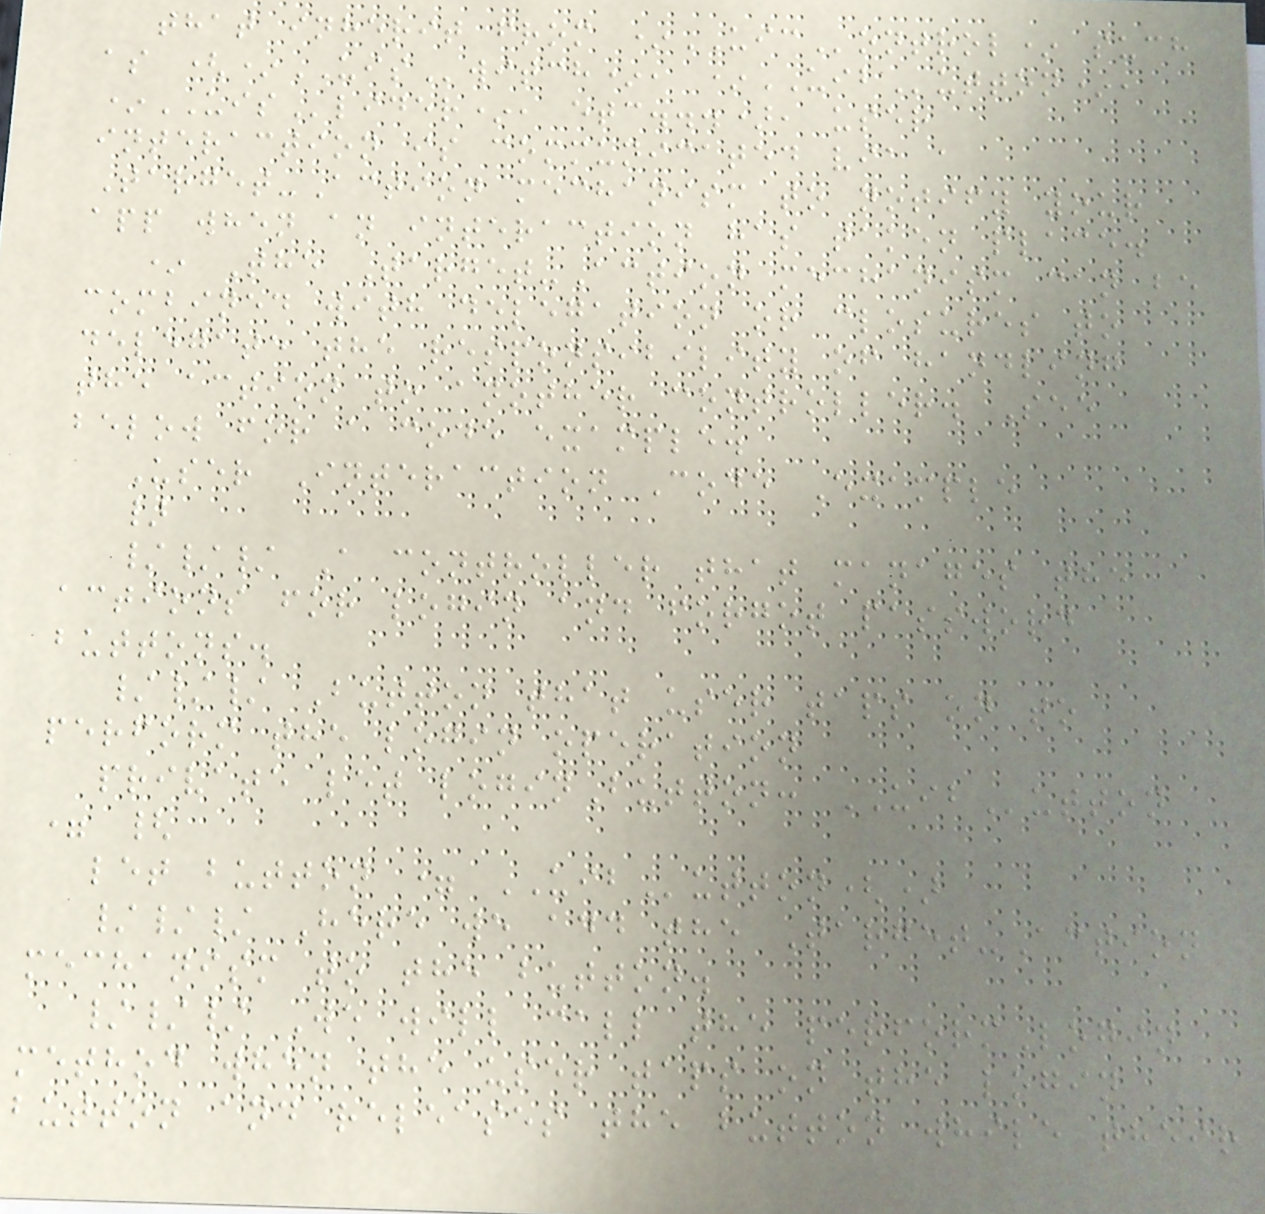that inherit from *UIControl* such
as (*UISwitch*, *UIButton*,
*UISlider*, etc...), user
interaction is communicated via a
Target-Action mechanism to notify your
app when an interaction has taken place.
* The Target-Action mechanism can be
combined with delegation or closures to
delegate the responsibility of handling
the action to another controller. See
below for a code example.
User Interaction Code Example
}
/// A controller that manages the
actions for login and forgot password
buttons.
/// Button that user taps on to
perform the login operation
private let loginButton: UIButton
= {
let button = UIButton()
/// Here we add the Target-Action
mechanism to the button.
/// We will call the performLogin
method when the user taps on the login
button and releases the button while their
